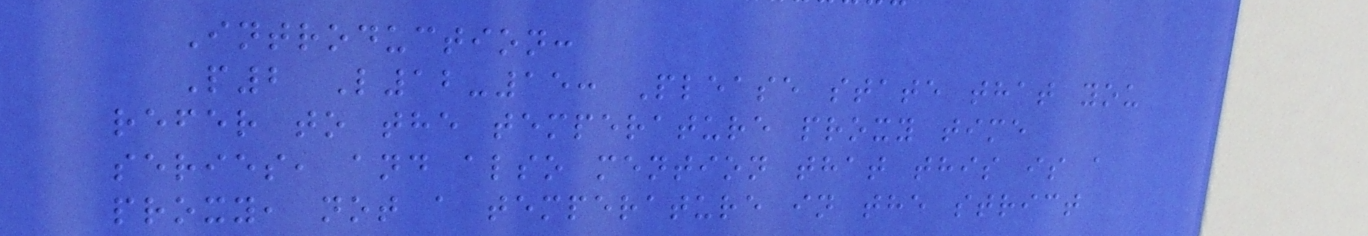Introduction:
P2 L12-15: Please state that you
refer to the temperature proxy time
series, and also mention that this is a
proxy, not a temperature in the strict
